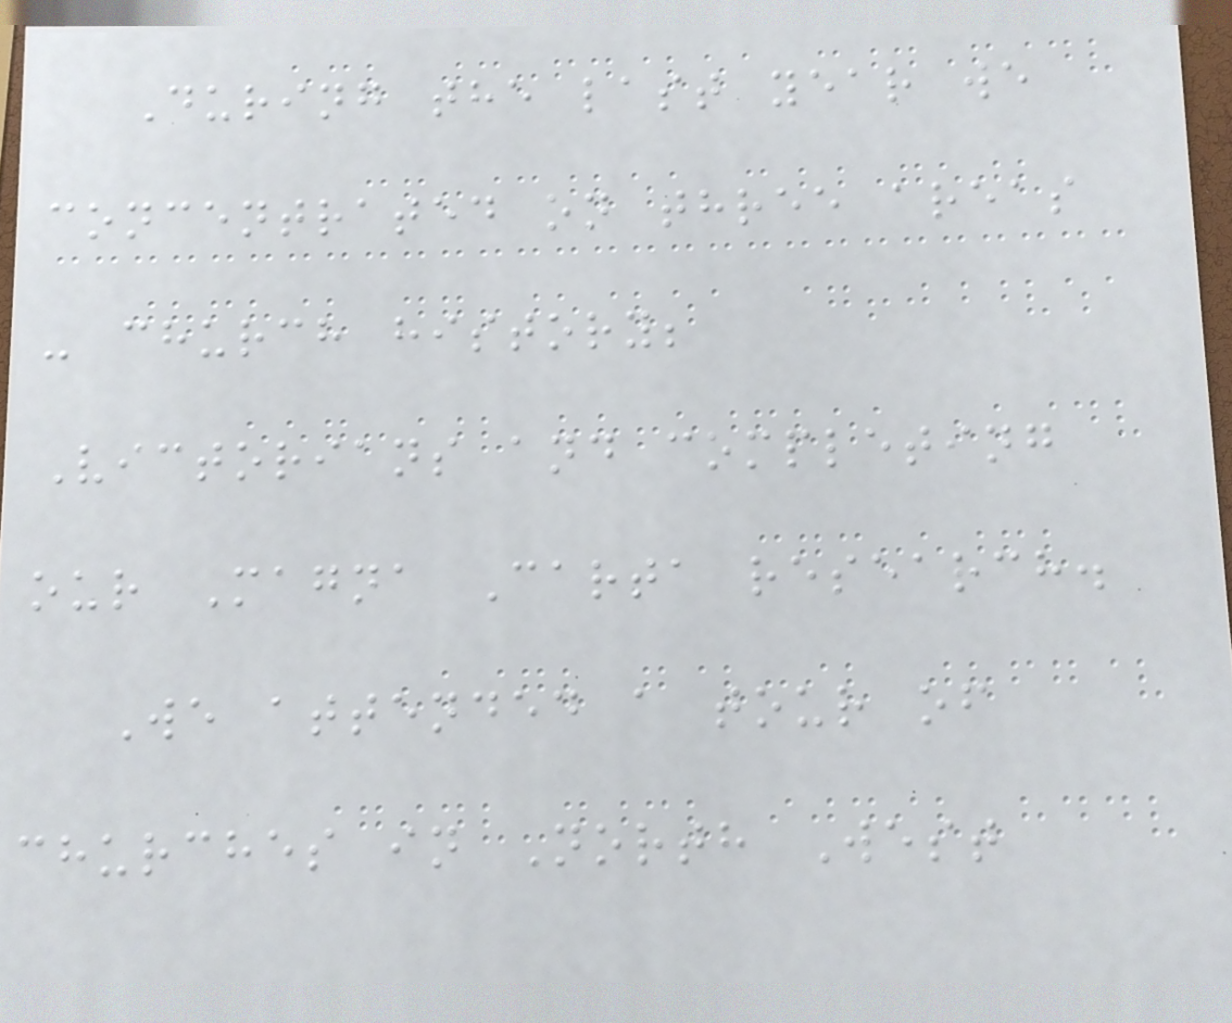During the last year we
concentrated on three areas
- church history;
Victorians and completing
our Magna Carta research.
We attended a tour of
churches in North West
